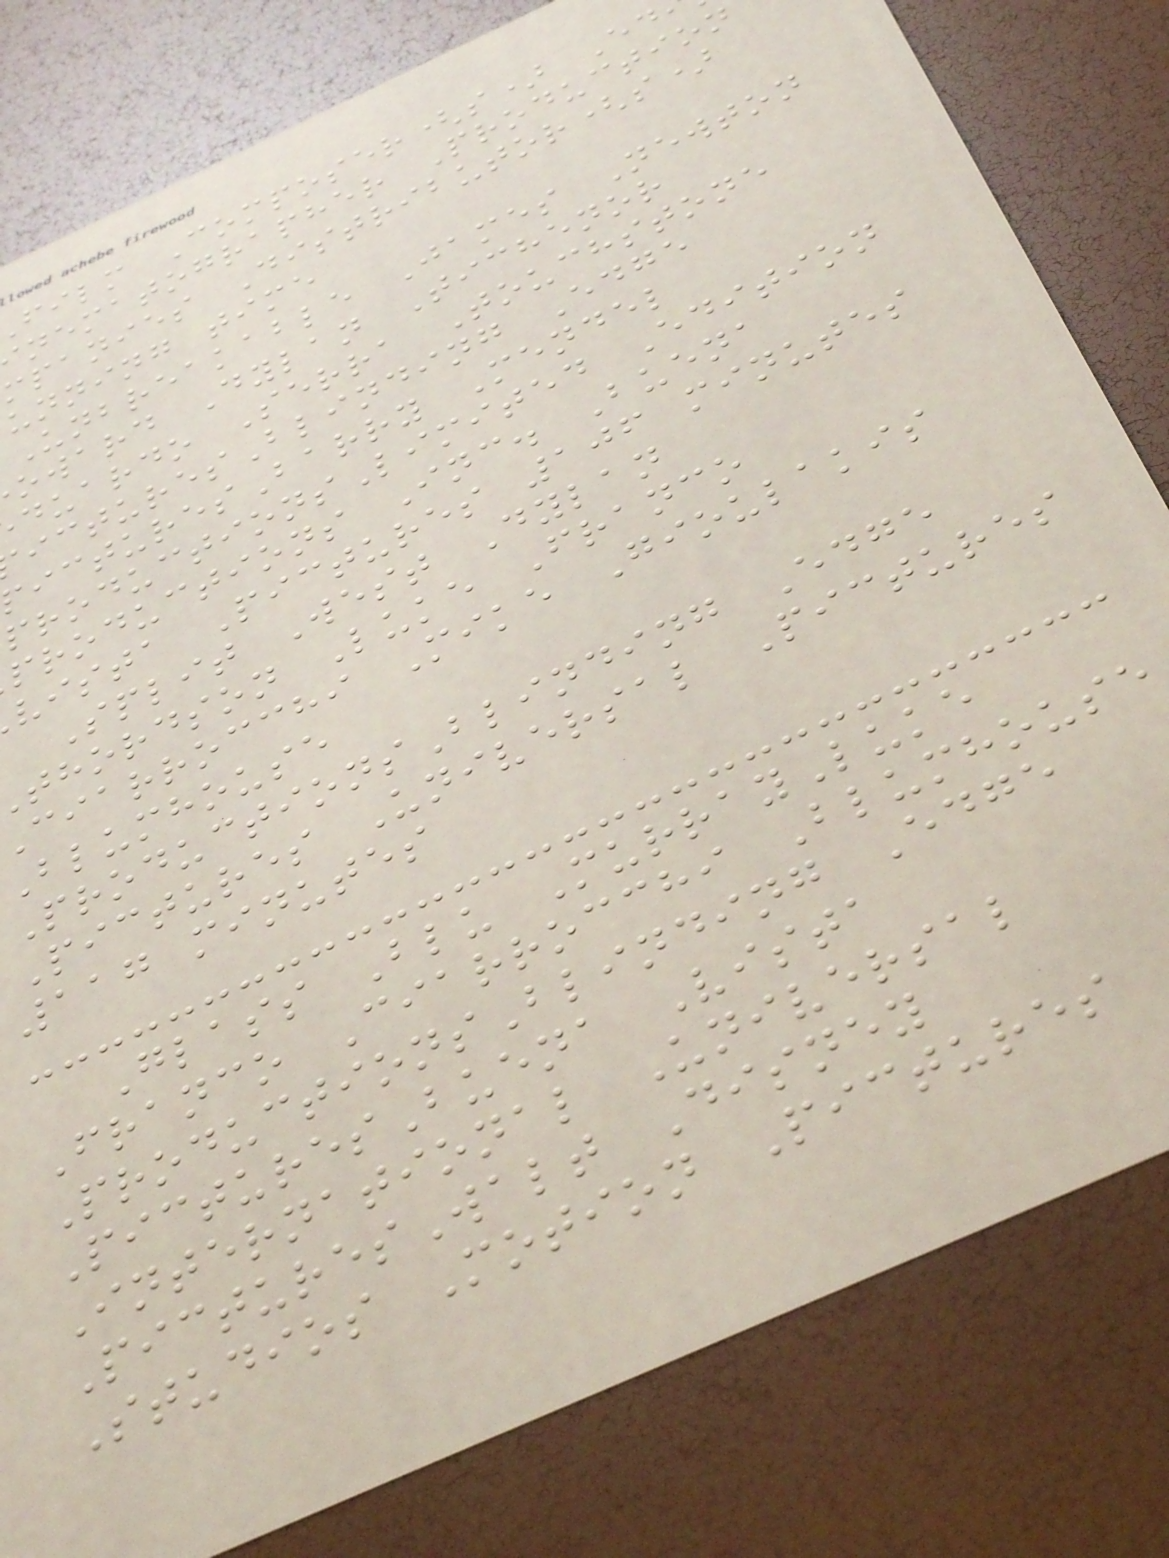film Composer(s) Ed
nematographer Production
mpanies Distributor(s)
unning time
Unbreakable James Newton
oward Dylan Tichenor
duardo Serra Touchstone
icturesBlinding Edge
icturesBarry Mendel
roductionsLimited Edition
productions Inc. Buena
vista Pictures 106 minutes
Split West Dylan
thordson Luke Franco
ciarrocchi Mike Gioulakis
Blumhouse
ProductionsBlinding Edge
Pictures Universal Pictures
117 minutes
Glass Blu MurrayLuke
Franco Ciarrocchi Blumhouse
ProductionsBlinding Edge
PicturesBuena Vista
International Universal
PicturesWalt Disney
Studios Motion Pictures
